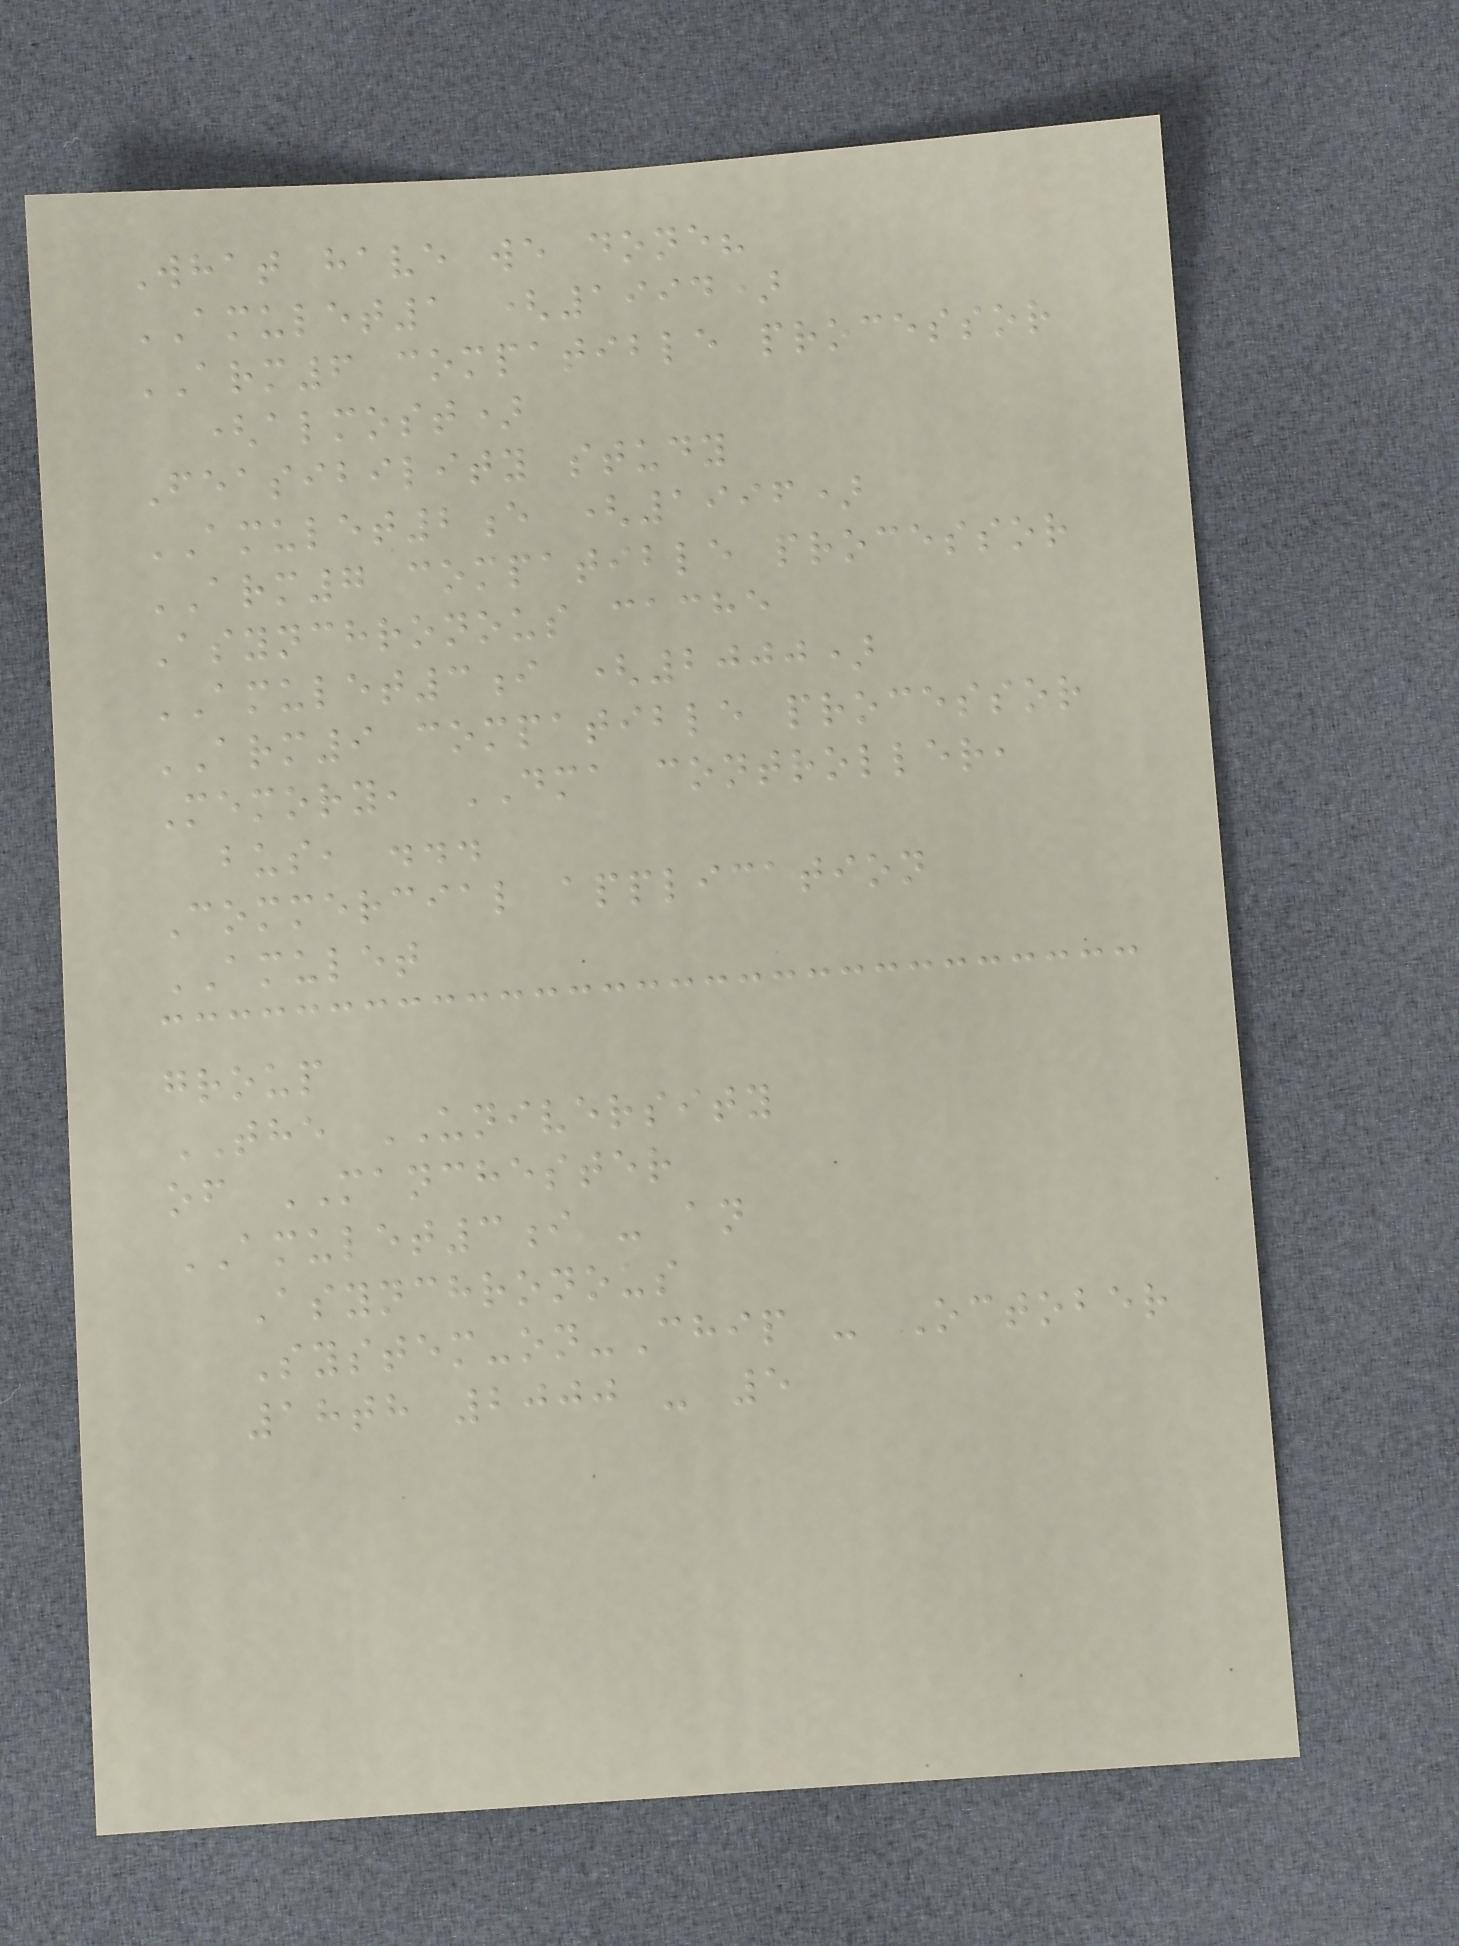What have we done?
AMULET1 (1994)
ARM6 compatible processor
(almost)
Feasibility study
AMULET2e (1996)
ARM7 compatible processor
Asynchronous cache
AMULET3i (2000)
ARM9 compatible processor
Memory, DMA controller,
bus, ...
Commercial application
AMULET
group
THE UNIVERSITY
of MANCHESTER
AMULET3i - an
Asynchronous
System-on-Chip - October
18th 2000 - 5
